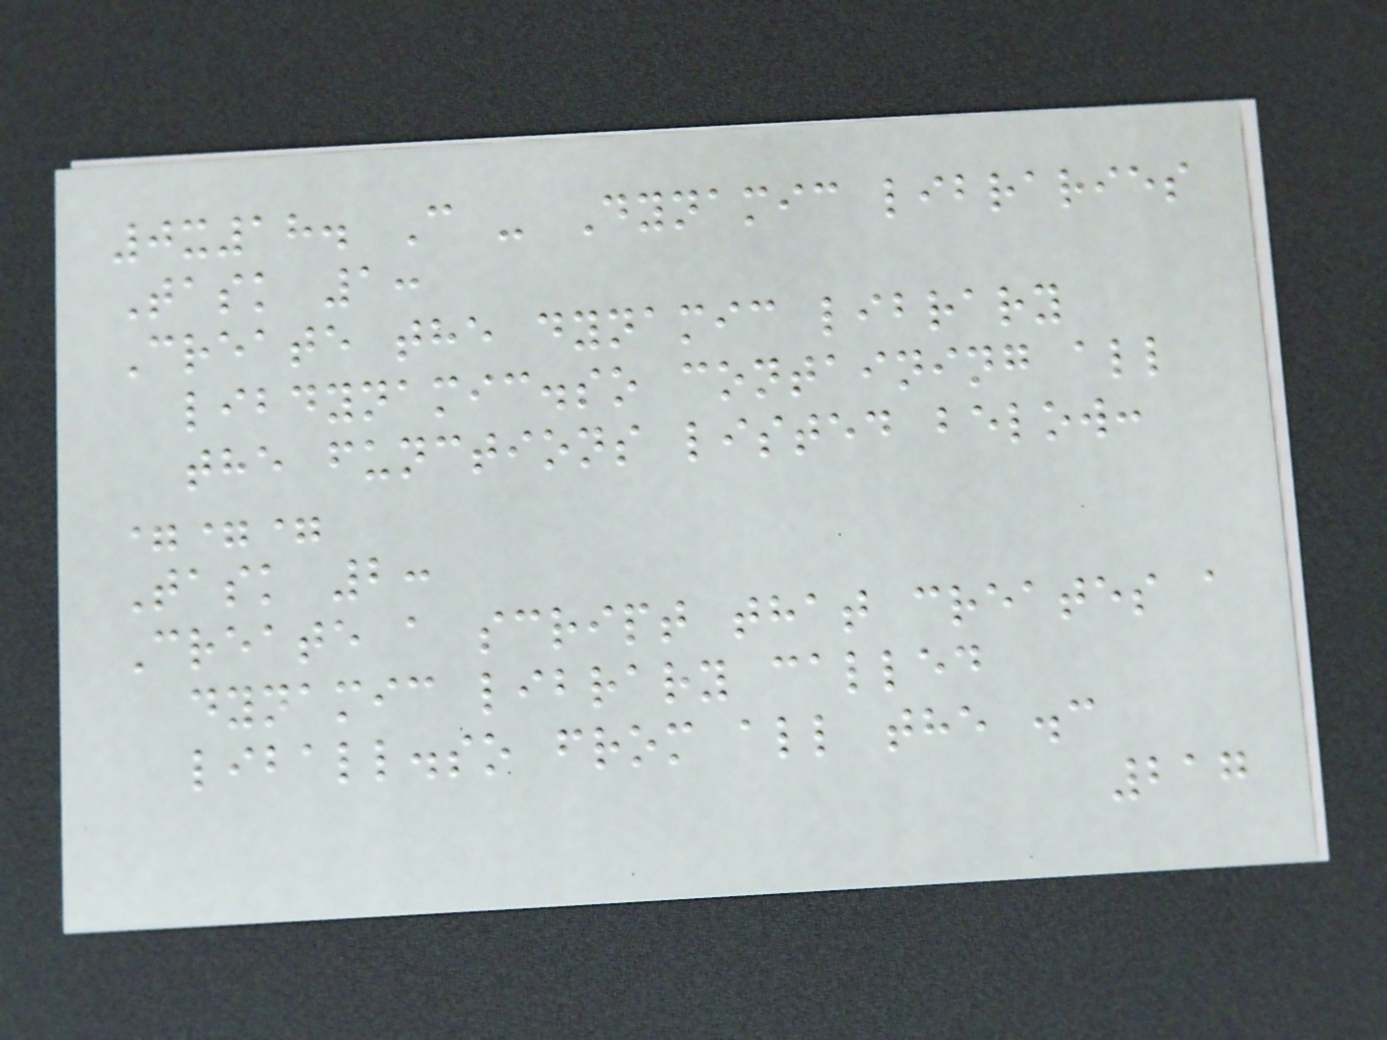0x18. C - Dynamic libraries
Task 1:
Create the dynamic library
libdynamic.so containing all
the functions listed below:
===
Task 2:
Create a script that creates a
dynamic library called
liball.so from all the .c
217
